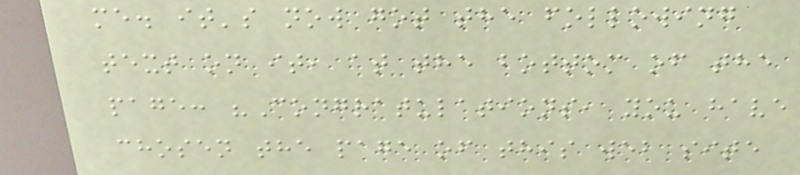me. it's now got the following
text on it, at the bottom of the
page: "Congratulations, you have
chosen the page of this web site
